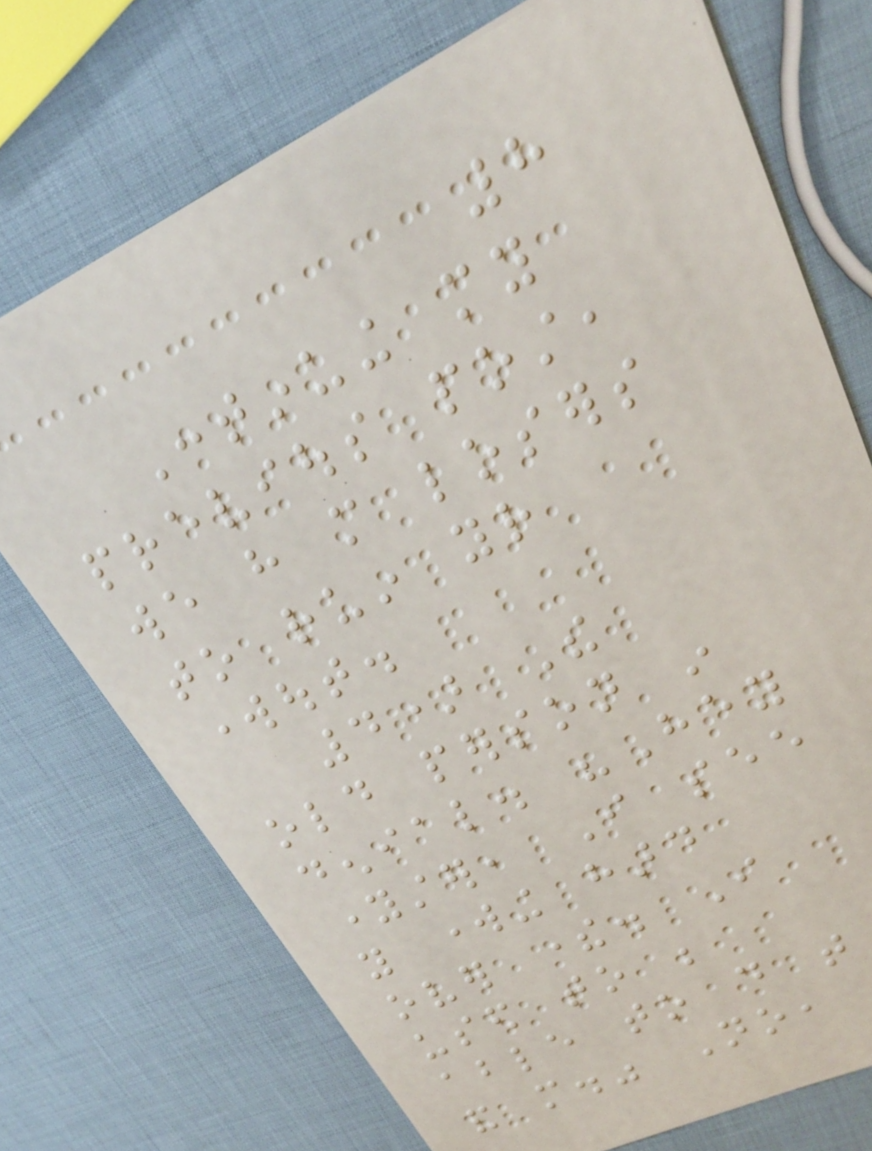8
Continuing my
previous post,
we have more losers
to ruin your
workout.
4) The
old person in
denial. "Hey
youngster, I see
you working hard
over there. I
used to be
able to do that
and more." No,
